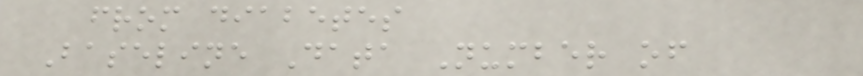from diabetes
Baseline Data Number of
